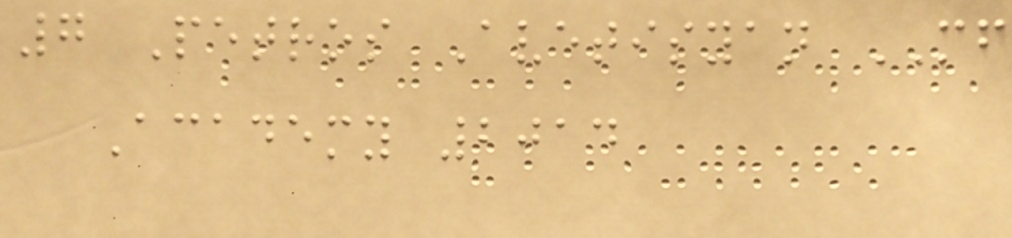7 Petros Avetisyan MF
Academy 2014
